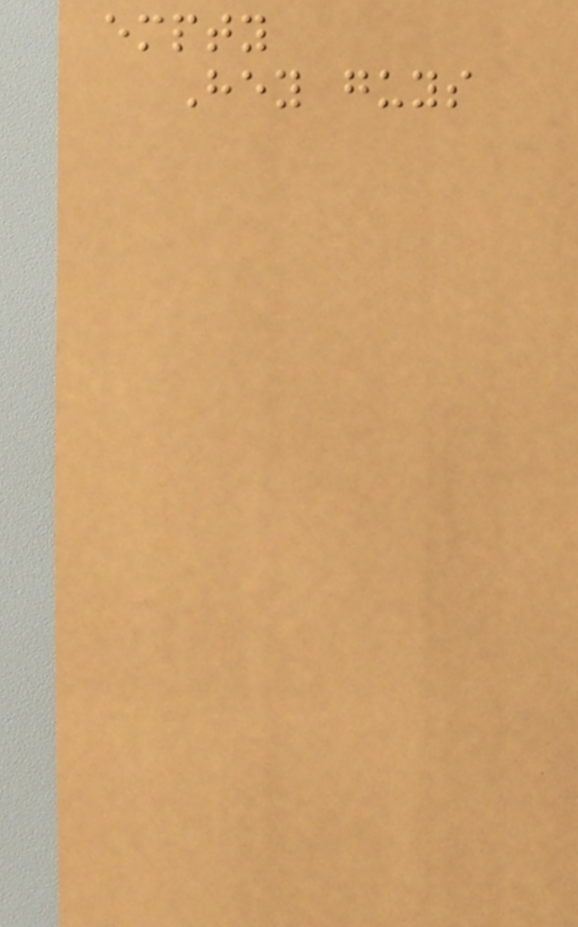empty
Hey guys
